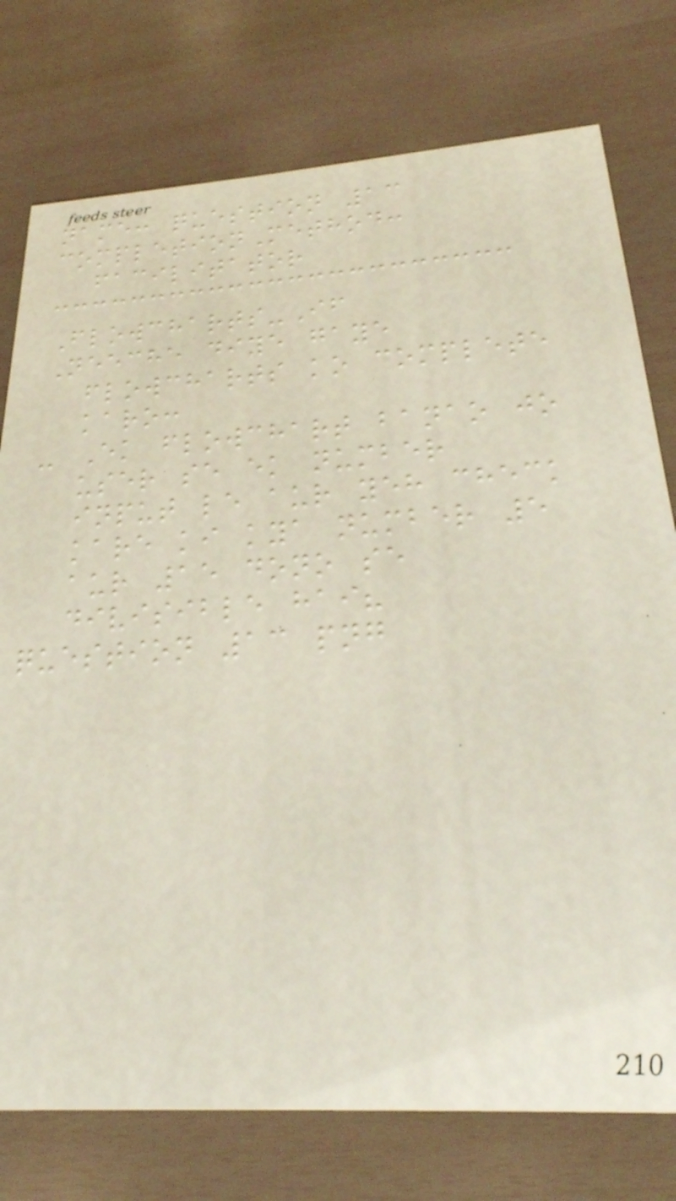name: question 13
completionMethod:
facilitator
Flowcharts-If
Neeche diye gaye
flowcharts ko complete
karo:
- Ek flowchart banao jo
user se ek number
input le aur yeh check
kare ki kya number 5
aur 15 dono se
divisible hai?
question 13 png
